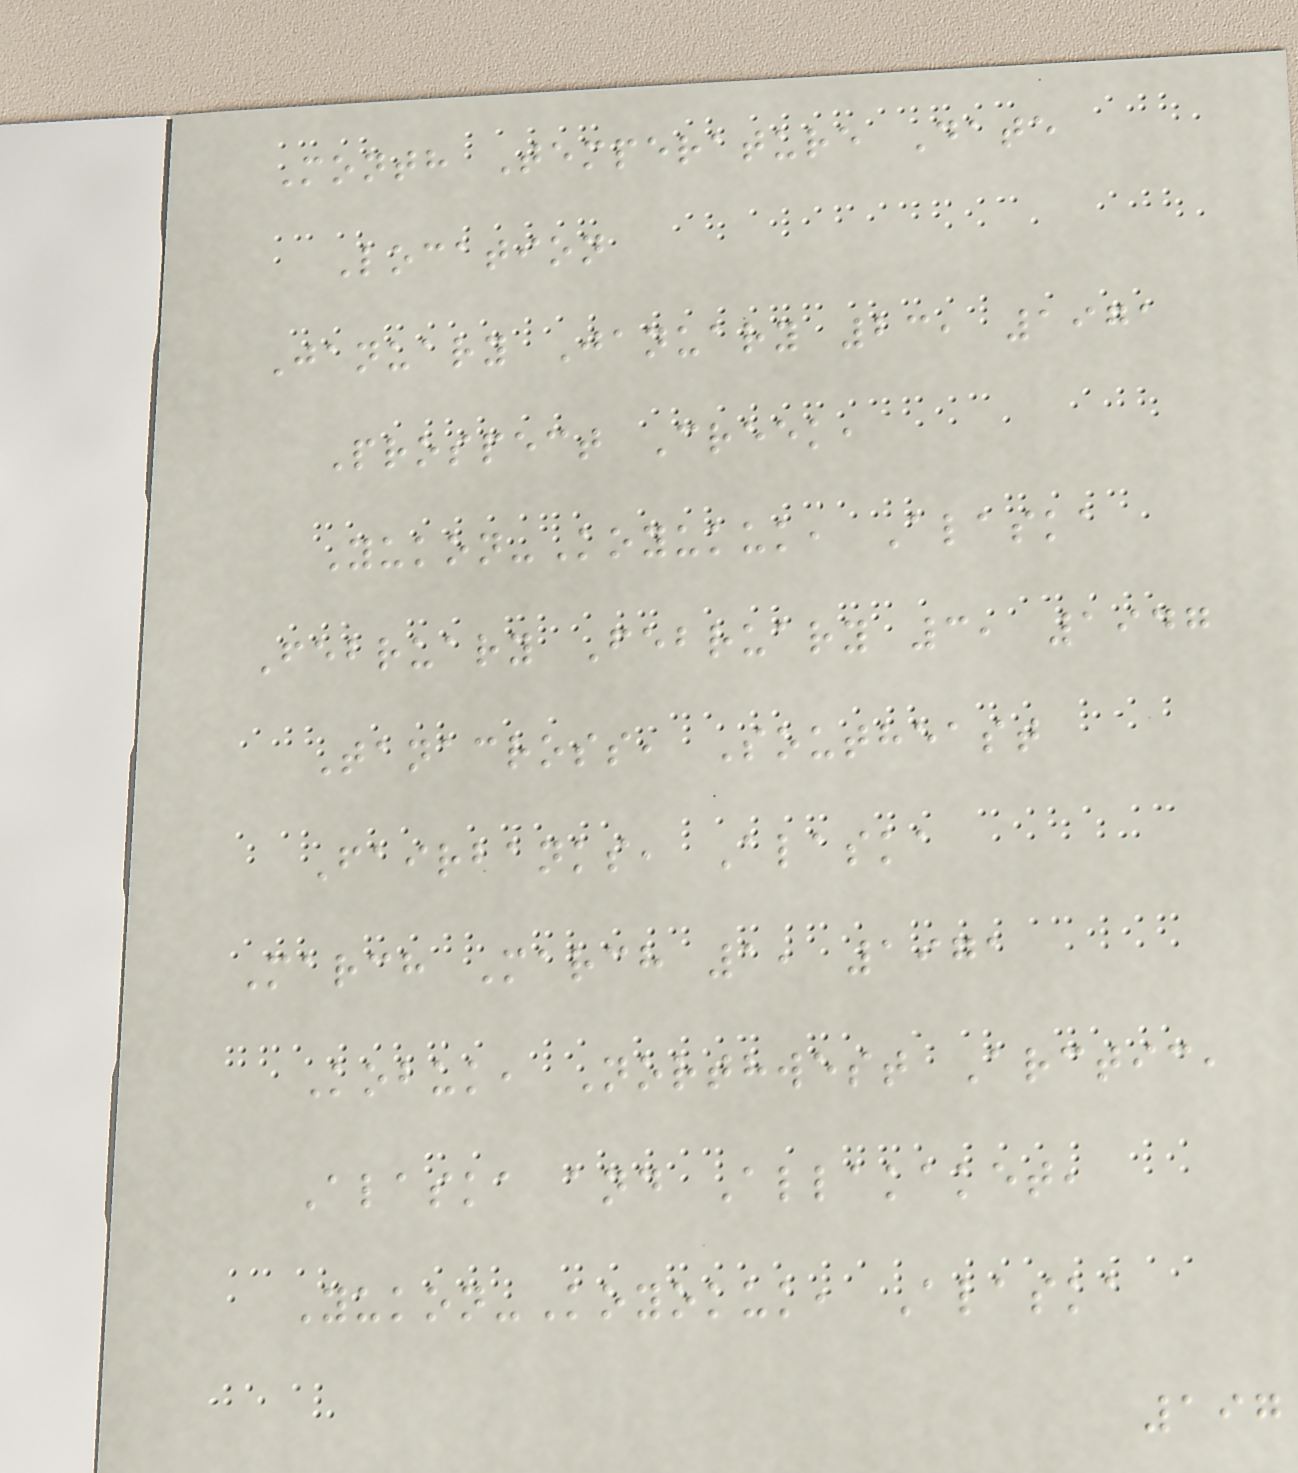Month Temperature Date
Location
January January 23, 1971
Prospect Creek,
Yukon-Koyukuk, Alaska
February February 3, 1947
Tanacross, Southeast
Fairbanks, Alaska
March March 1, 1971
Kobuk, Northwest Arctic,
Alaska and Allakaket,
Yukon-Koyokuk, Alaska
197
